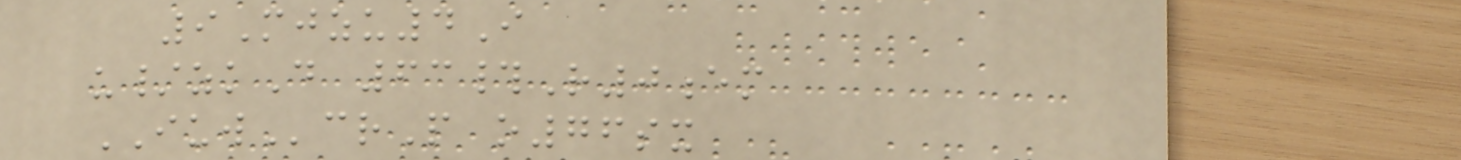9Mjzu4I
u/zkD 63#R0em
IUWcrP o76sx
